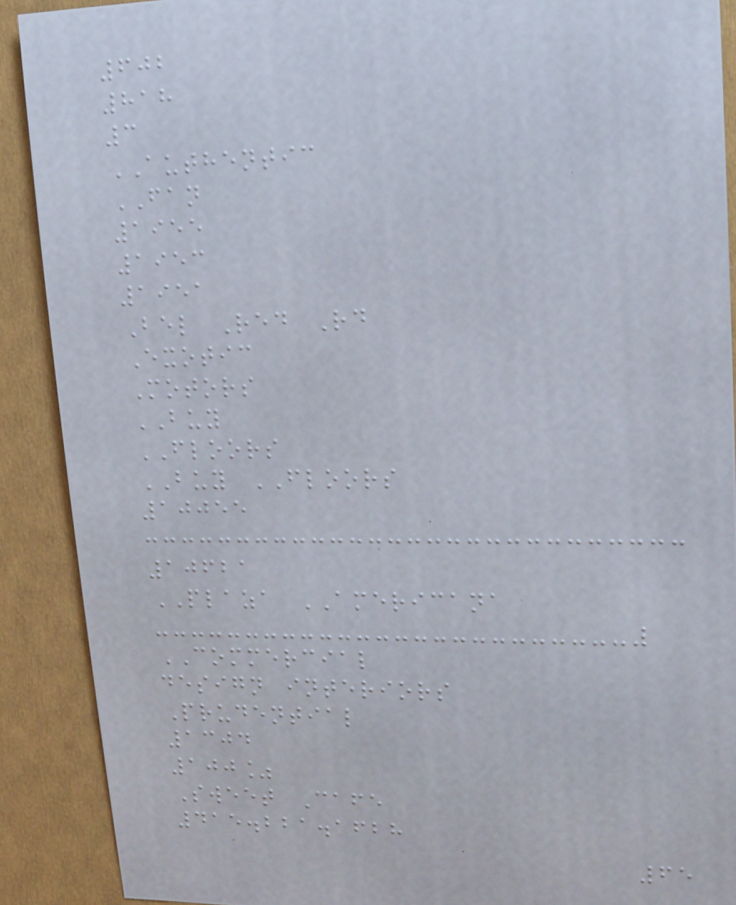602
818
3
AUTHENTIC
FAN
1955
1953
1951
Bel Red Rd
Exotic
Motors
BUY
FLOORS
BUY FLOORS
10055
10621
PLAZA AMERICANA
COMMERCIAL
design interiors
Prudential
1304
100%
Sweet Cafe
415.221.1628
65
